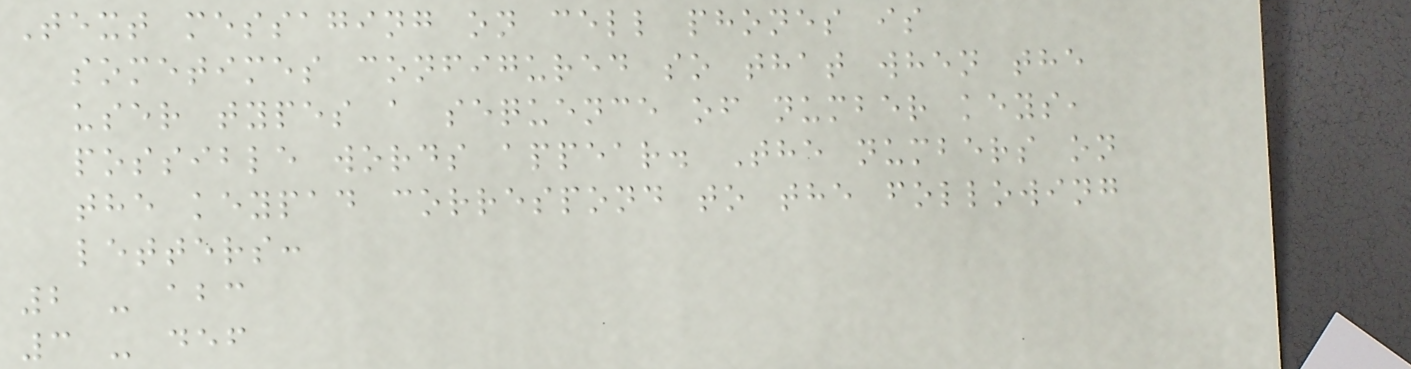Text messaging on cell phones is
sometimes configured so that when the
user types a sequence of number keys,
possible words appear. The numbers on
the keypad correspond to the following
letters:
2 - abc
3 - def
